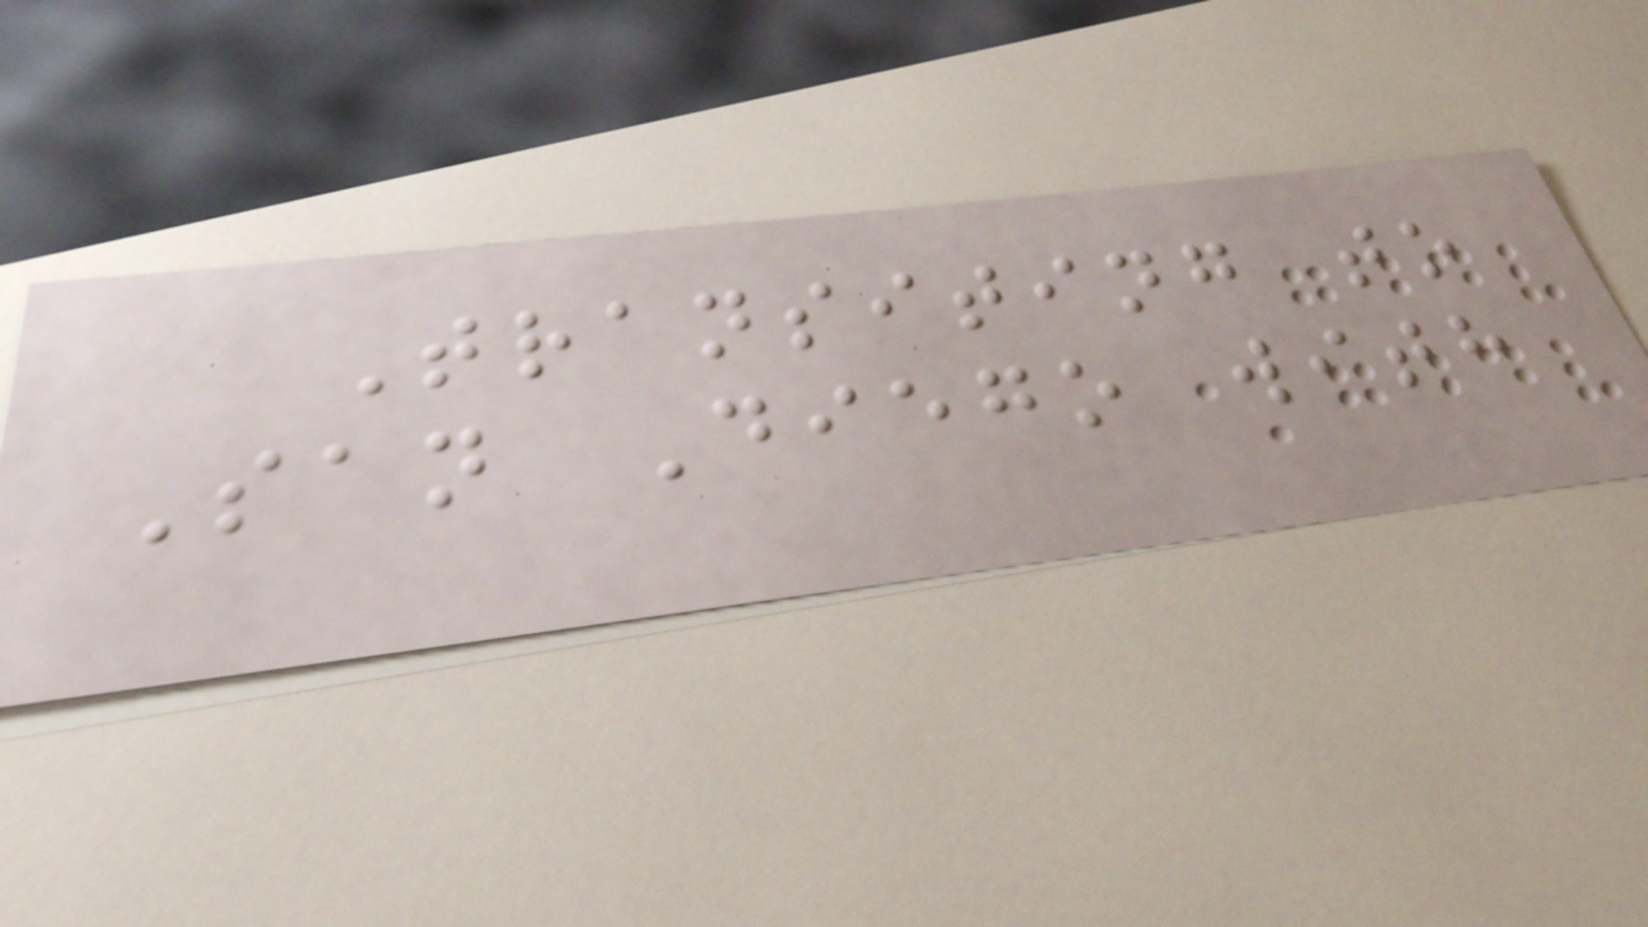Transiting to
San Diego with
